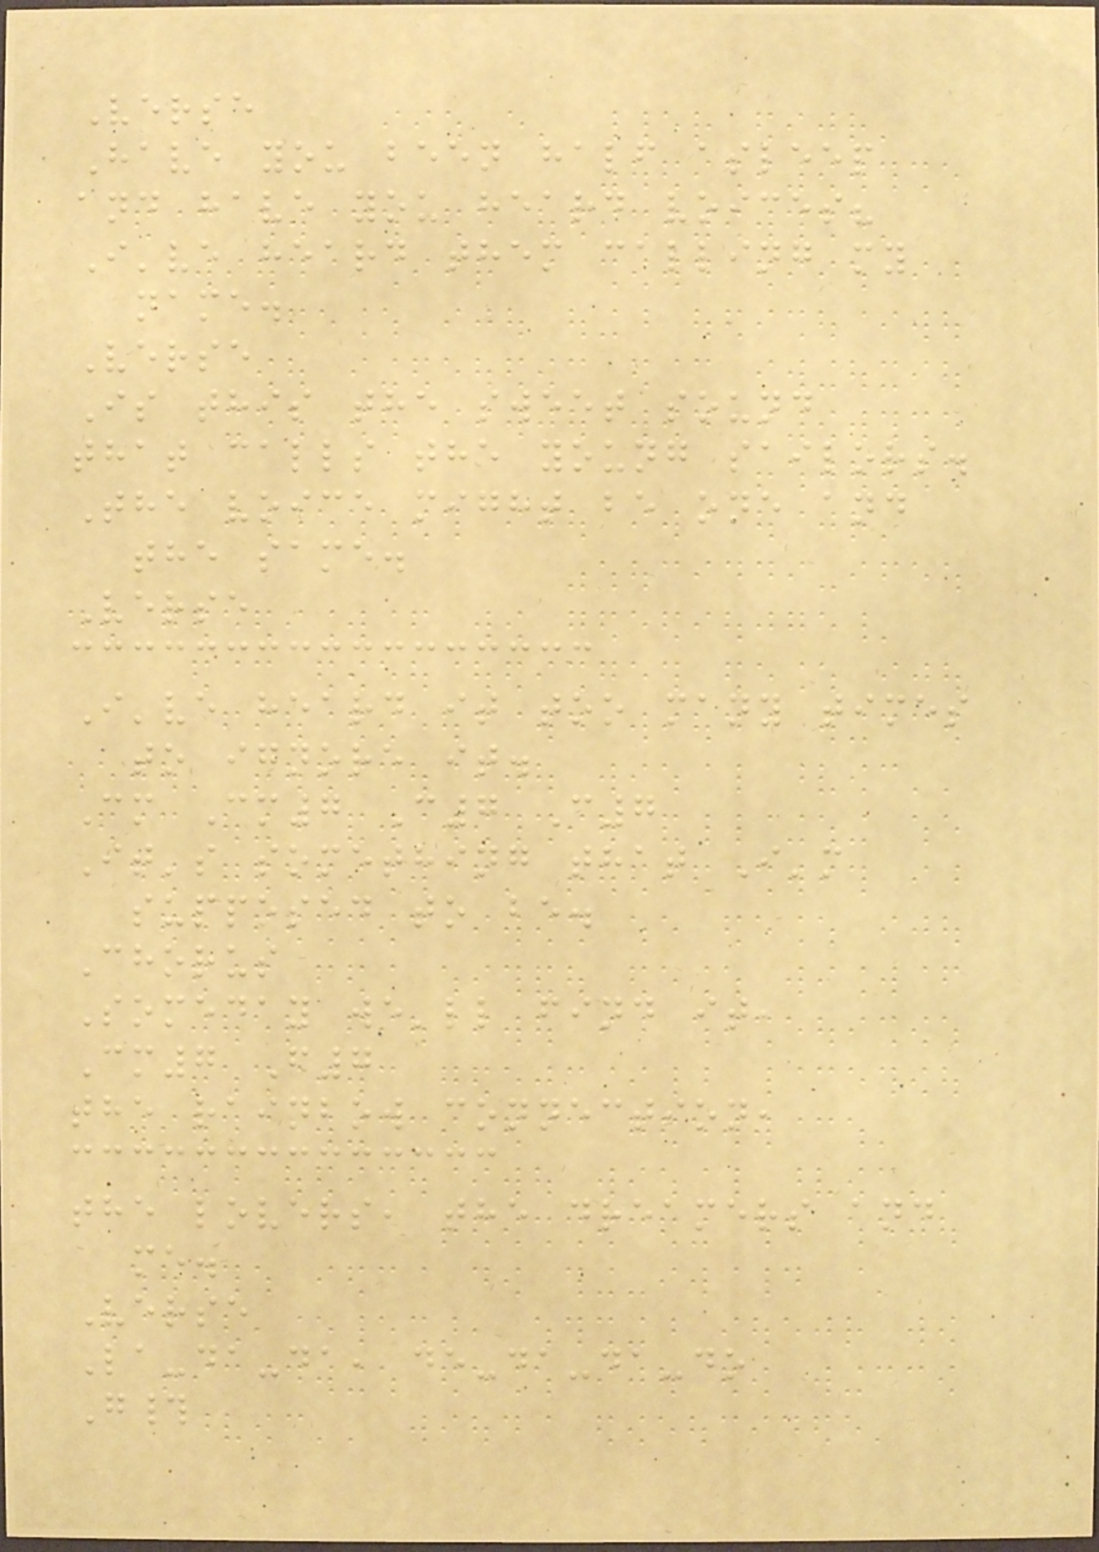Verse
Have you been half asleep
and have you heard voices?
I've heard them calling my
name.
Verse
Is this the sweet sound
that calls the young sailors.
The voice might be one and
the same.
Verse
I've heard it too many times
to ignore it.
Cm Cm7 C7 C7
It's something that I'm
supposed to be.
Chorus
Someday we'll find it,
Cm7 F7
the rainbow connection,
the lovers, the dreamers and
me.
Verse
La-da-da, de-da-da-do
G#
